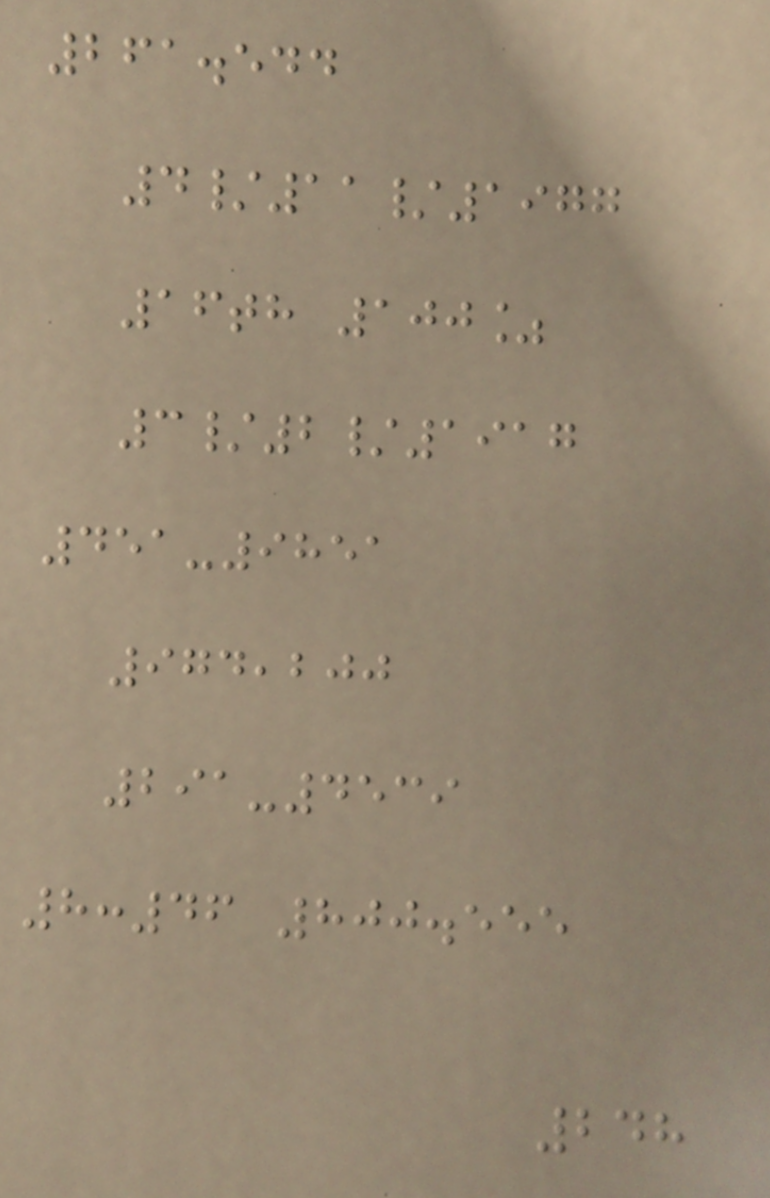261.544
4/11/1977
16th 100%
3/2/1917
451-9851
974,200
291-4539
8:46 800.555
248
